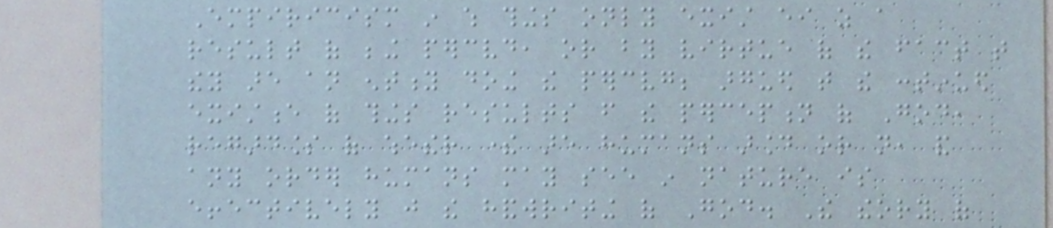Empiricism in which things only exist either as a
result of being perceived, or by virtue of the fact that
they are an entity doing the perceiving; argued that the continued
existence of things results from the perception of God,
regardless of whether there are humans around or not, and
any order humans may see in nature is
effectively just the handwriting of God. The theory of
